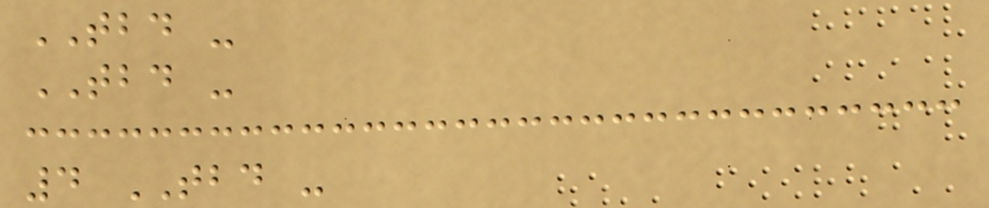TBD -
TBD -
4 TBD -
